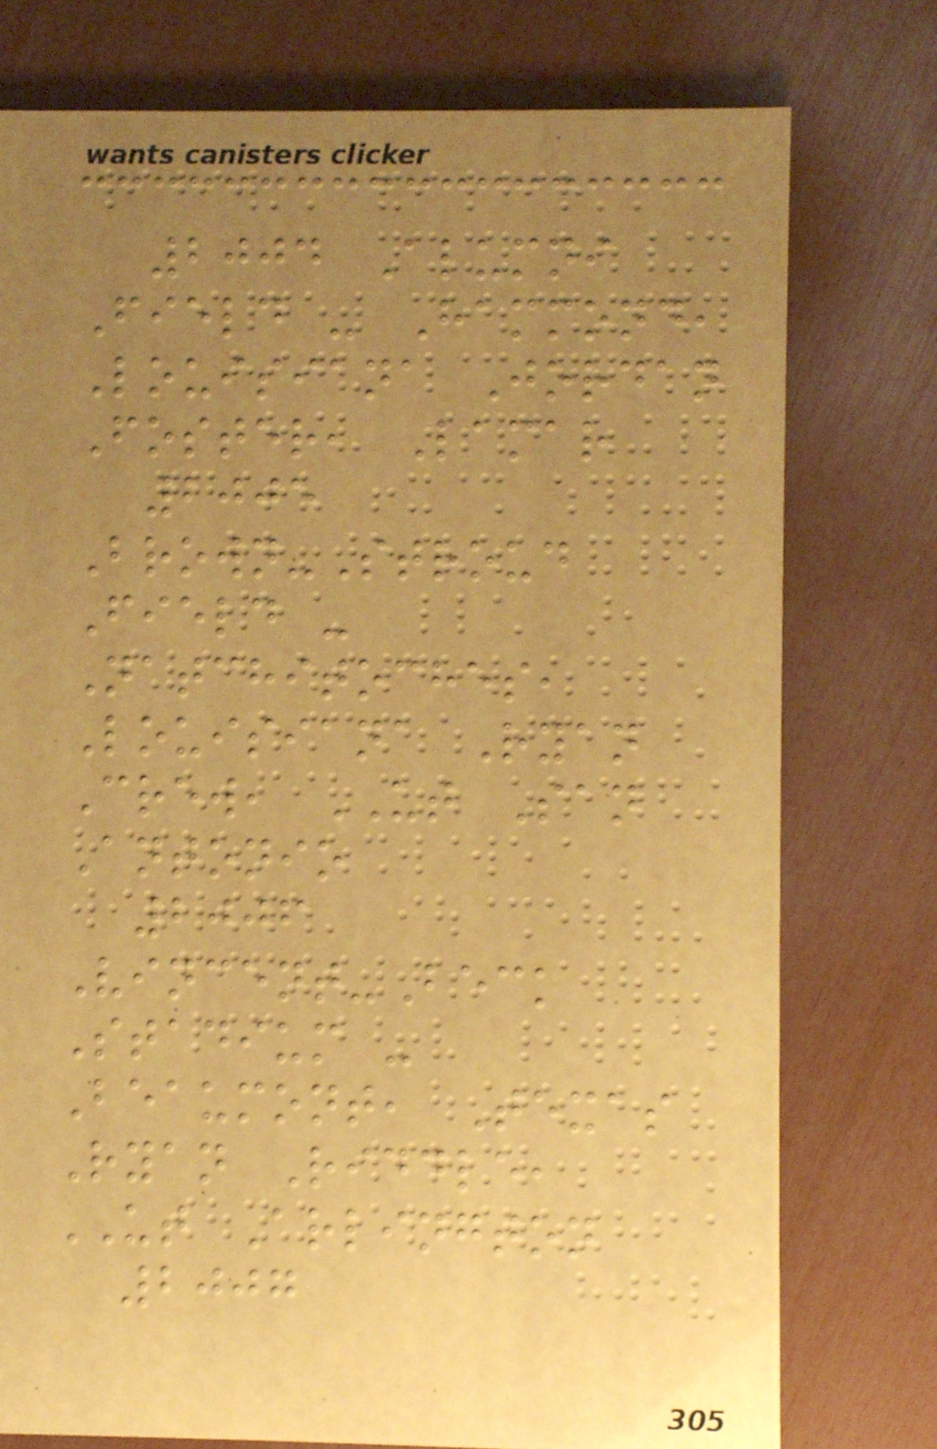2004 Alumni
Field - Hammond,
Louisiana Jordan
Foster, Lamar
2005
Brown-Stroud
Field -
Natchitoches,
Louisiana Ryan
Crew, UT San
Antonio
2006
Vincent-Beck
Stadium -
Beaumont, Texas
Ryan Riddle,
UT Arlington
2007
